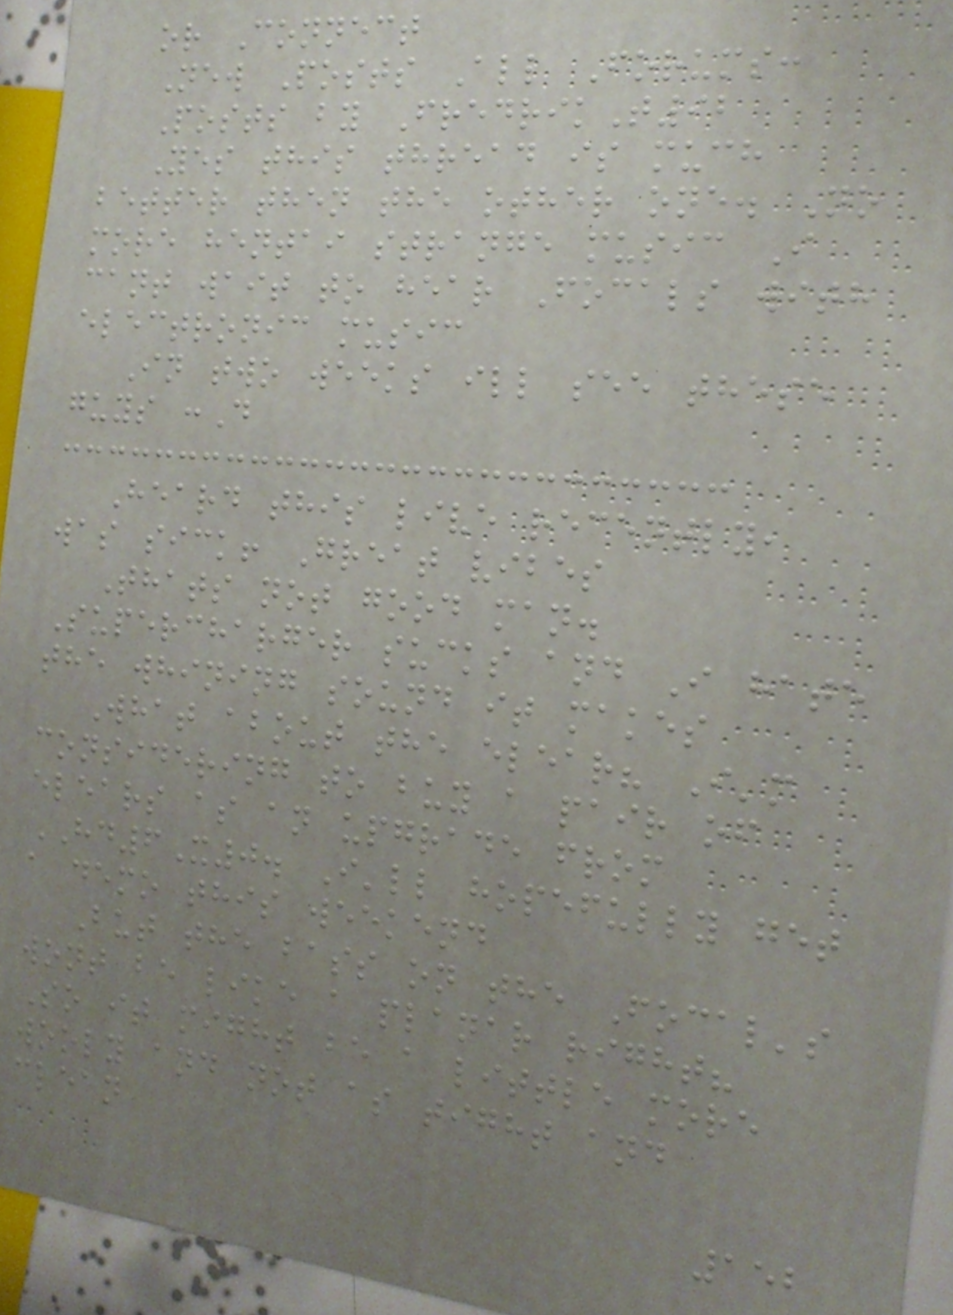or Connect
New Posts All Forums:
Posts by FredrikT92
Yes this thread is much
better then the other one. No
more hentai strange music I
cant wait to hear Focals with
electronic music
In two weeks ill see these
guys :D
Heard this live recently,
was sick! Great vibes
Thats not good man.
Supercharger sucks and I hate
the whining sound it makes
What about the elear? I'm
considering to buy a pair of
elears as an upgrade from
HD6X0. I'll hopefully get
a demo this weekend
But the bass on the Focal's
wont be like a planar right?
So it might be a little more
wooly and not as tight and
clean
152
